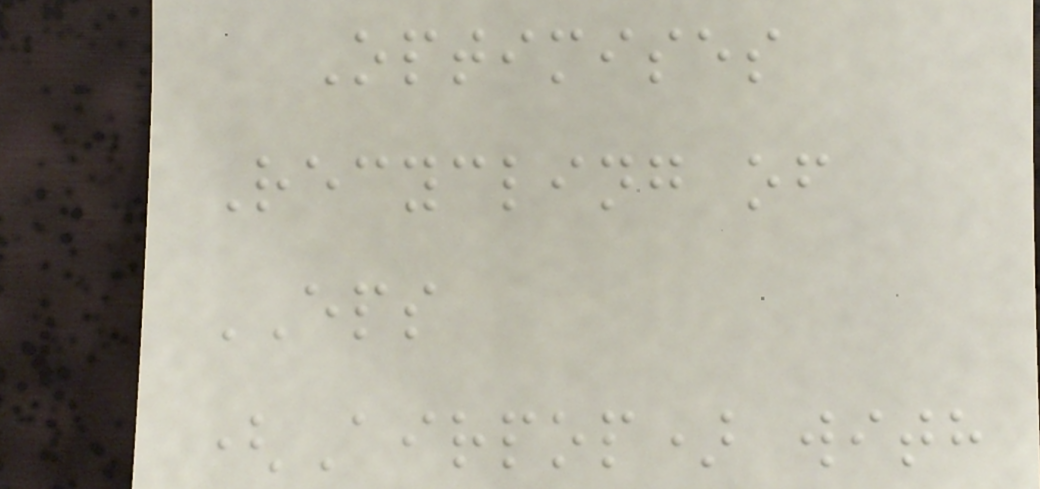Optimises
Recycling of
EPS
(Airpop) with
